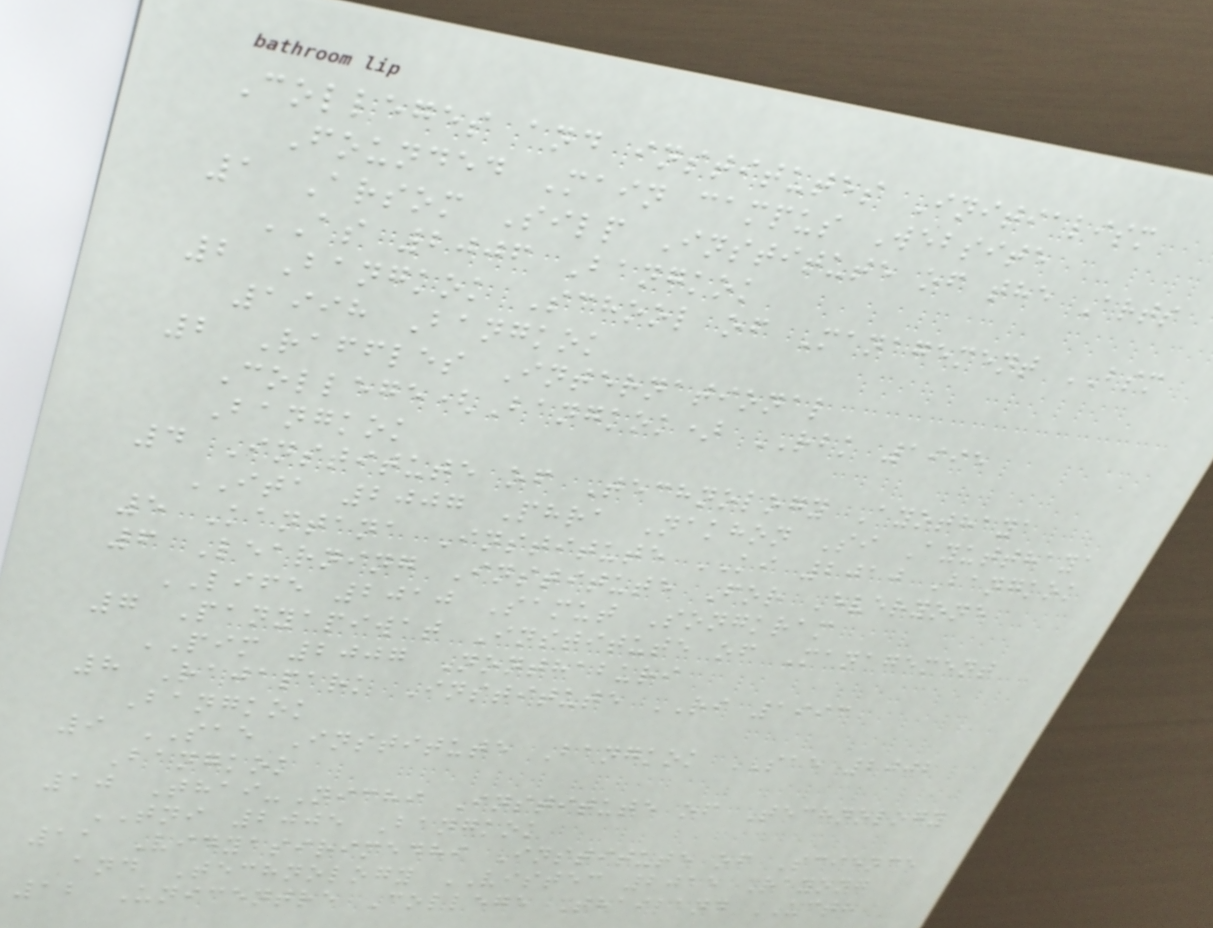Colleges and institutes Initialism
Founded Main campus Website
1 Arsom Silp Institute of the Arts
AS 2006 Bangkok
2 Bangkok School of Management BSM
1998 Bangkok
2 Raffles International
College(Bangkok) RBK 1995
Bangkok
4 Institute of Technology Ayothaya
ITA 2007 Phra Nakhon Si Ayutthaya
5 Kantana Institute KI 2010 Bangkok
6 Learning Institute For Everyone
LIFE 2010 Samut Songkram
7 Panyapiwat Institute of Management
PIM 2007 Nonthaburi
8 Rajapark Institute RI 1993
Bangkok
9 SAE Institute Bangkok SAE 2002
Bangkok
10 Thai-Nichi Institute of Technology
TNI 2005 Bangkok
11 Vidyasirimedhi Institute of Science
and Technology VISTEC 2015 Rayong
12 Unicentre College Thailand UCTH
